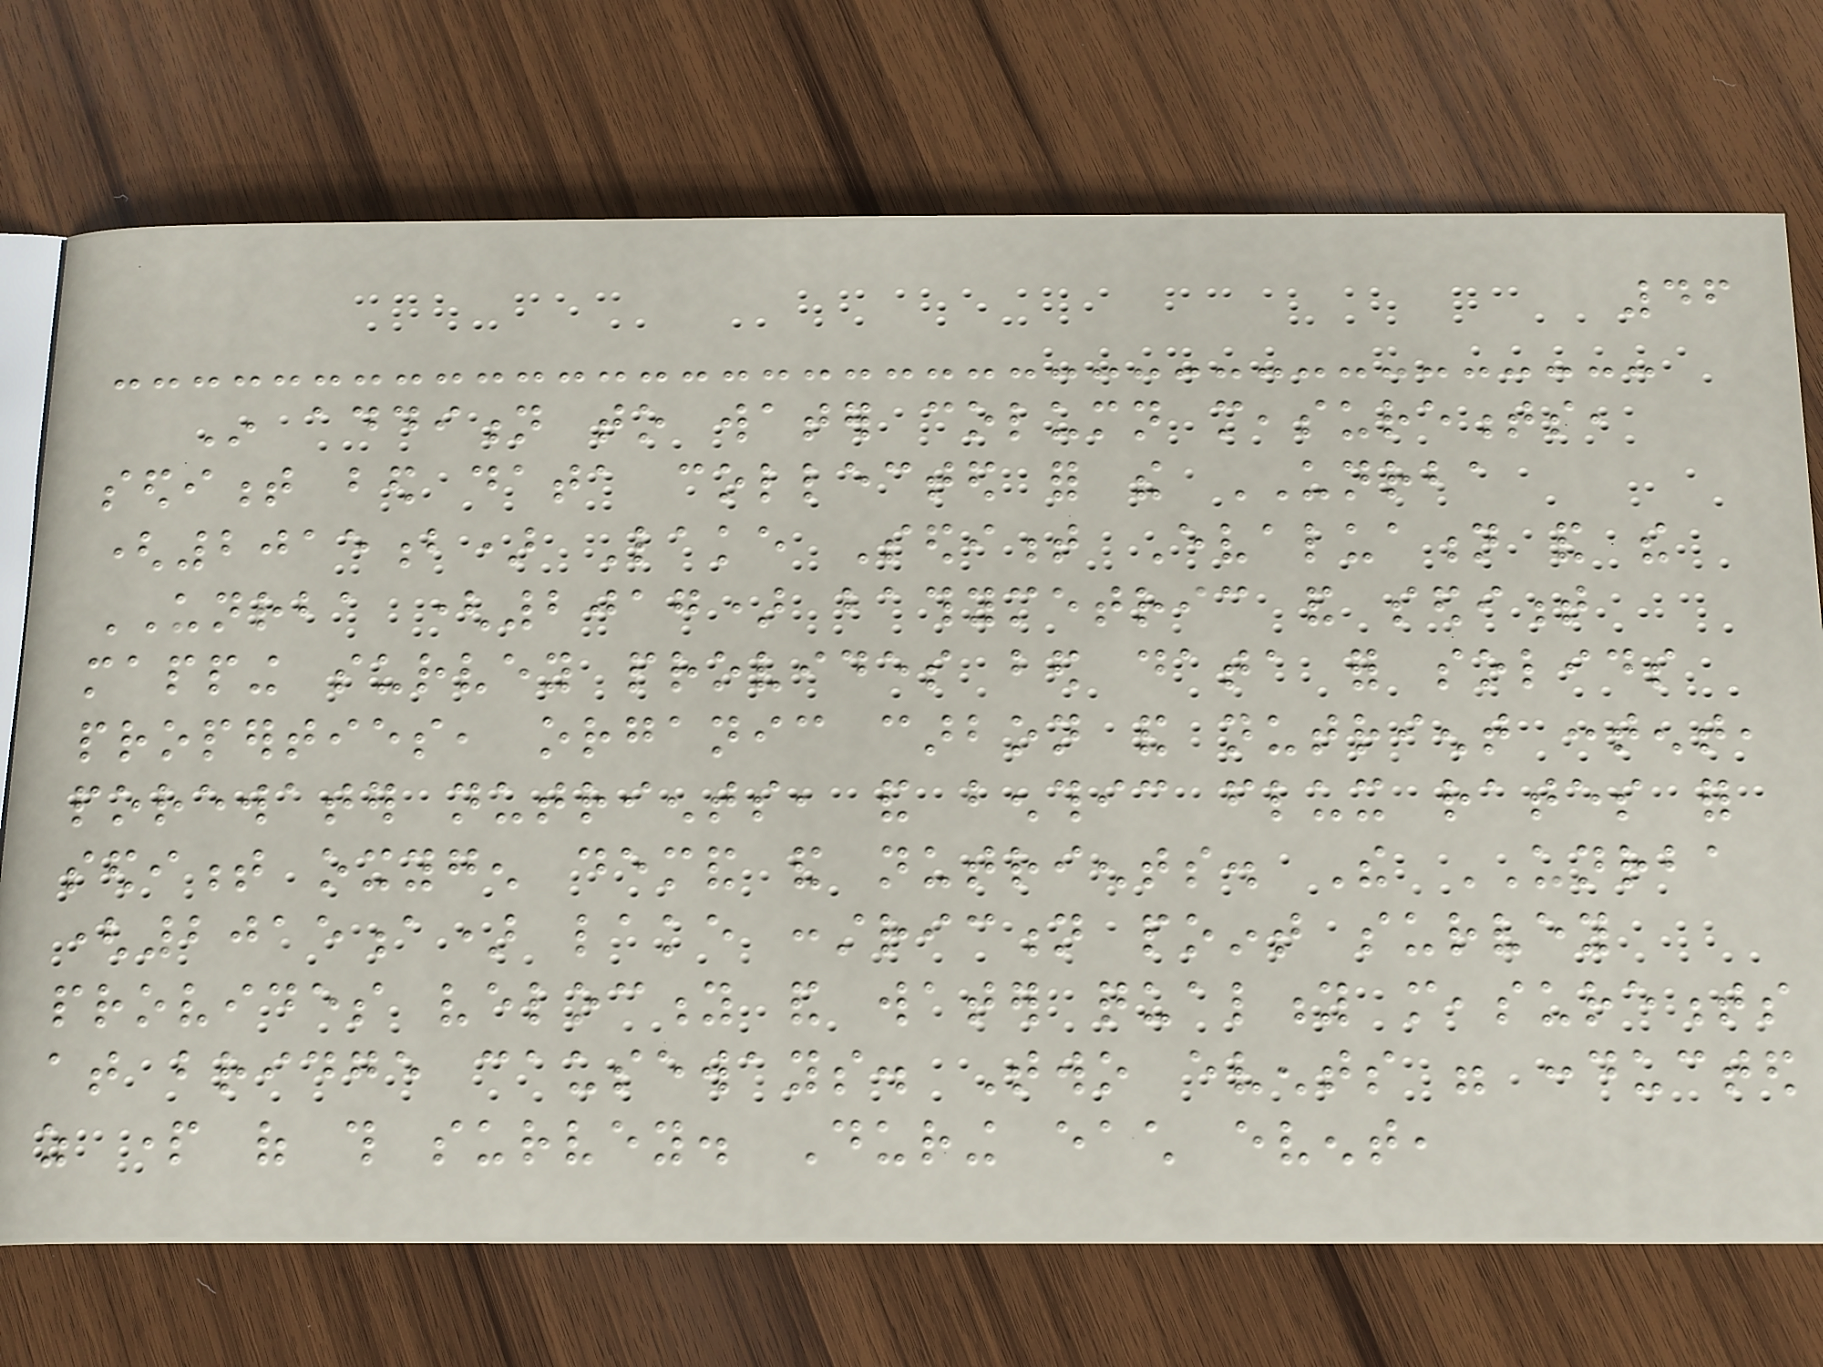46
In addition to water column measurements,
sediment bed data collected for the UNRBA
(2015b) Lake Sediment Evaluation and the
UNRBA (2017) bathymetric and sediment
mapping survey provides bed data for solids
properties, organic carbon and nutrient content,
porewater nutrients, and benthic flux rates for
sediment oxygen demand and nutrients. The UNRBA
(2015a) lake constriction point survey
provides velocity and water quality measurements
at bridge causeways. Two events were conducted
as part of this survey. During each event,
